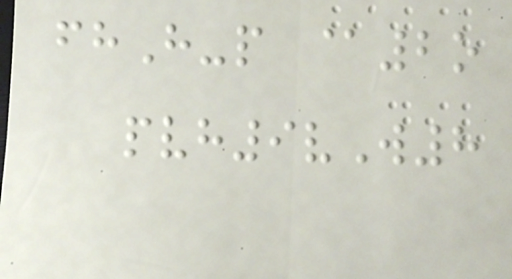fhH-p @2o
pvh9vW8
